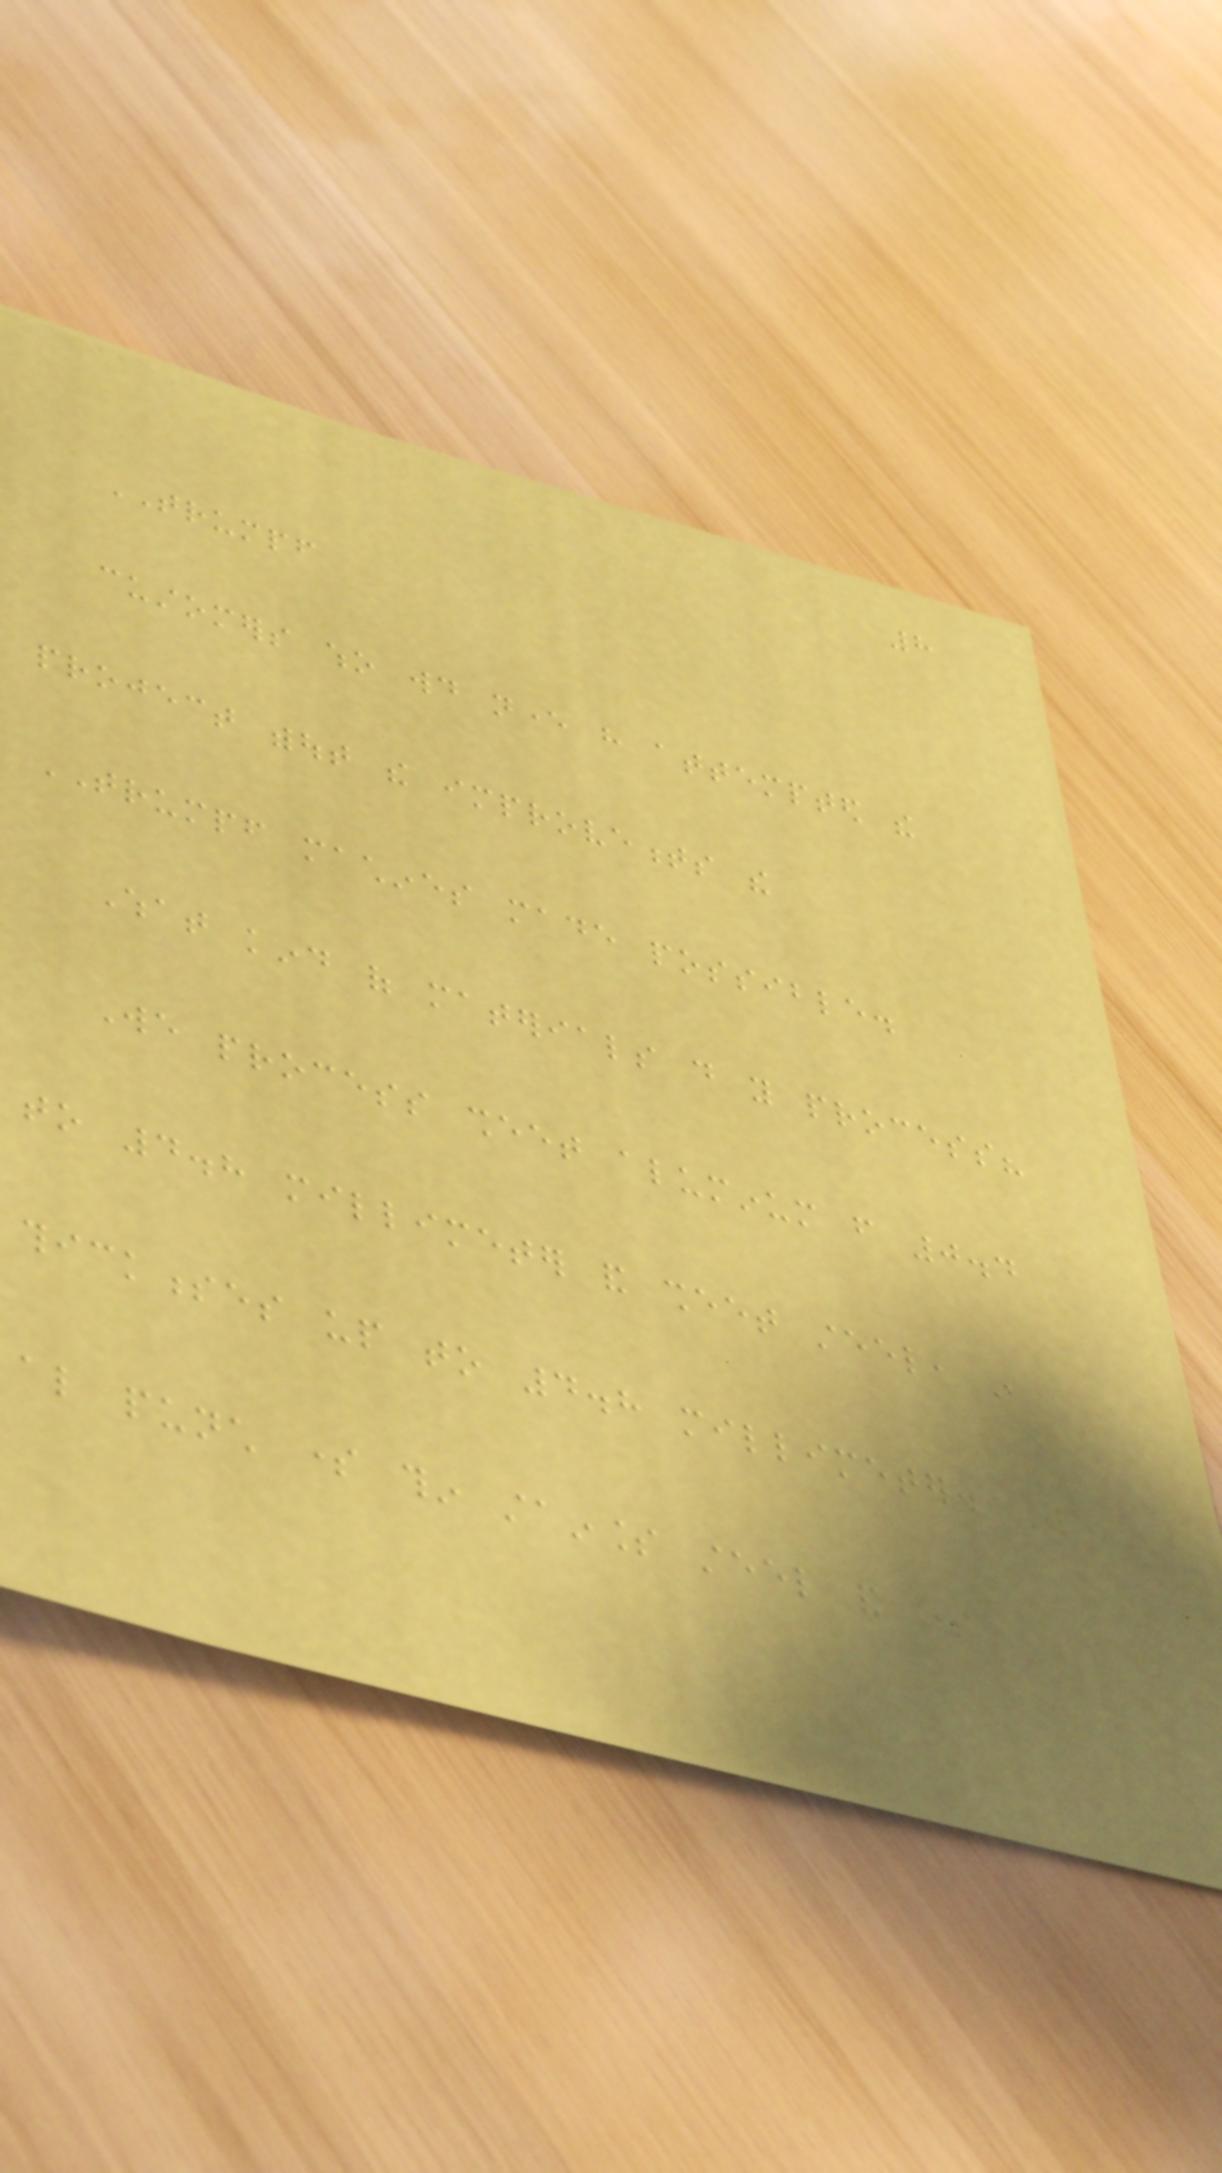8
TRUMPF
customers who would never have attempted the
project without the improvements the
TRUMPF machines made possible.
What kind of materials do you process?
We process sheet aluminum from 0.4
to 4.8 millimeter and sheet steel, in
thicknesses up to 4.8 millimeter. We
also punch some thin stainless steel and some
